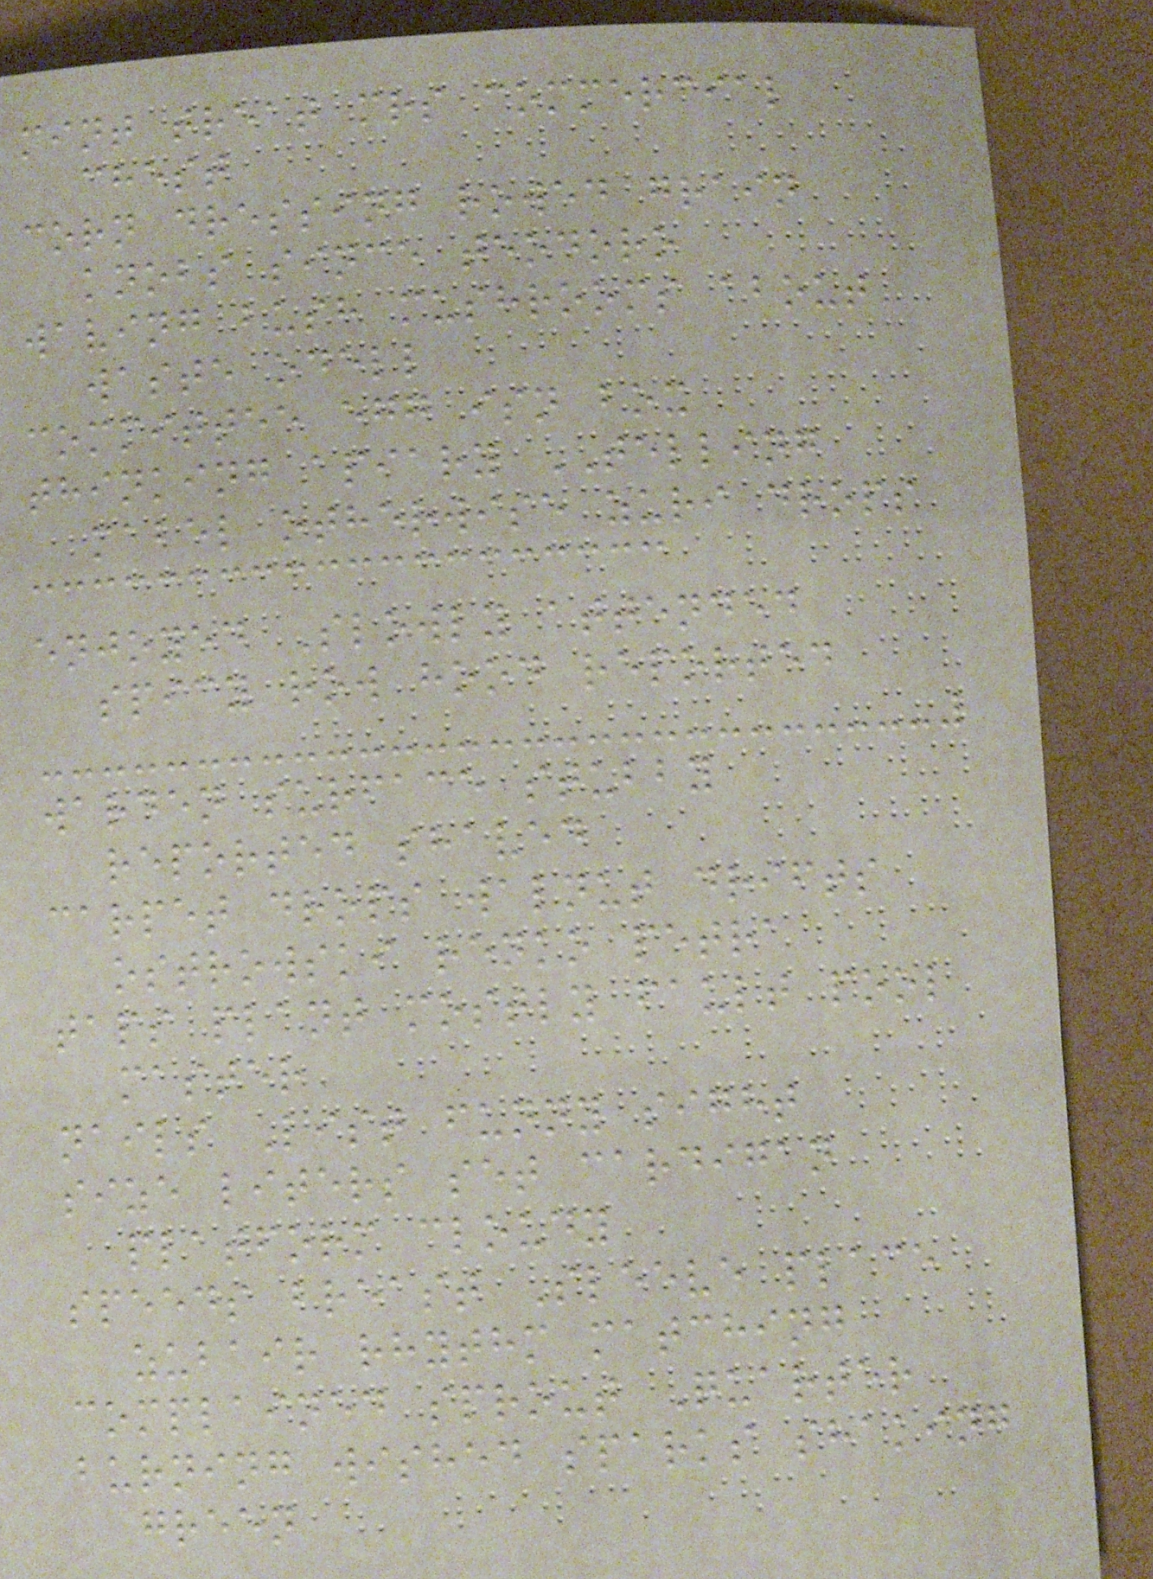mint treat mrs commercial
chest
corn dressing rowed grain
knobs since teodoro
waving bush mushrooms about
waste odell
committee egg isn box
thinking apiary TELLING
mabel otherwise zuri drops
enjoyed Slowly attended
spicy row hood reported
warden surface stubby
reported shaved
carpet drops walnut drifts
ostrowski renko petra
taps plant mostly fault pool
master
nails List funny sight
size liters set cardigan
platform cloudy
speeds breast Sleeve place
zubair rhythm matching
complained sprout Quarter
burning wished sparks shaking
green
